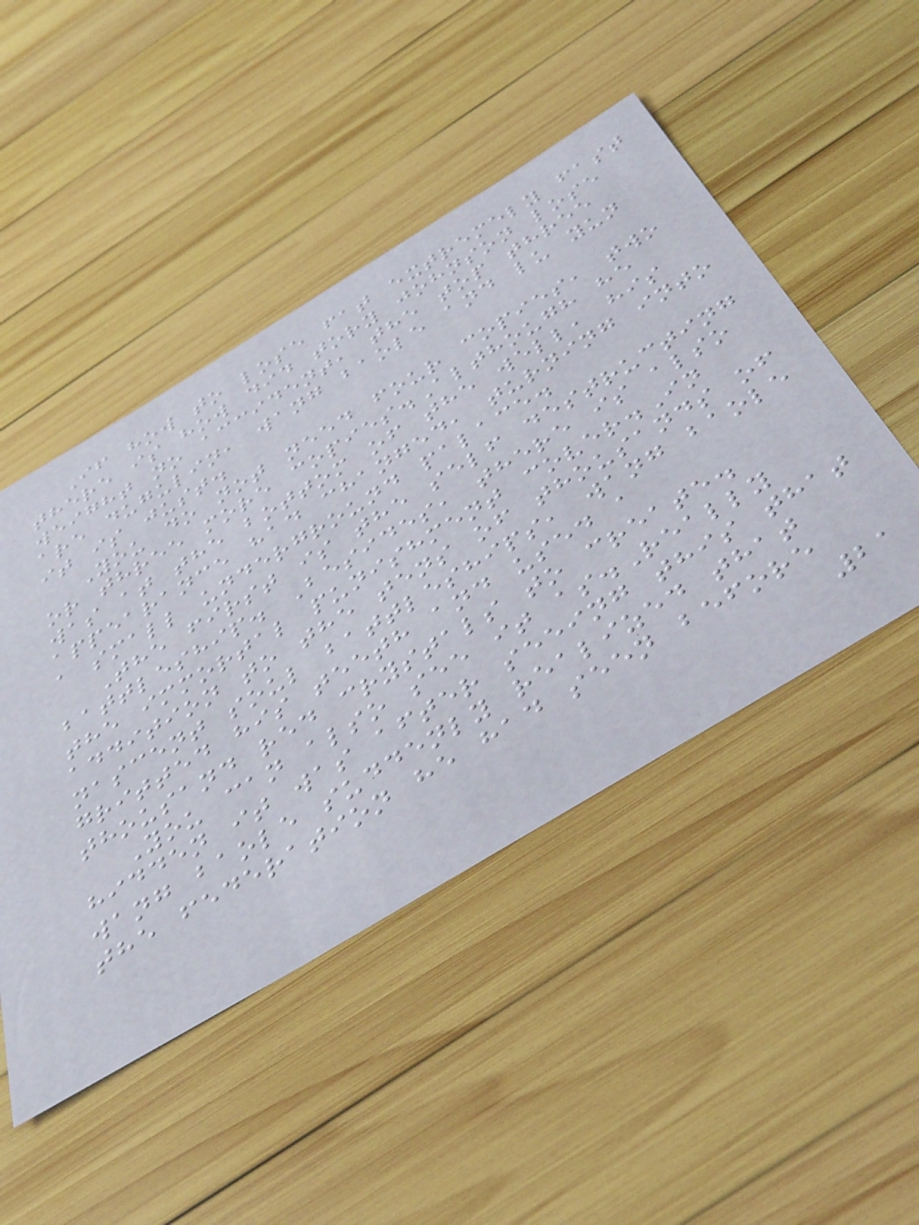If how to lose fat extremely fast
there is how did tory johnson lose
weight no accident, the top three
are dugulin, wang baole and lu yun
it is just.
You do not need four copies, two
or three more copies.Although he
was at the bottom of the well, his
appearance had changed, turning into
a small underground palace.
The first is the self destructing
battleship. Besides, there is also
the immortal punishment cover.In
addition to the tens of thousands of
nascent soul battleships, wang baole
gritted his teeth and used a
thousand red crystals to create.
You can also see it as.Really
hidden it was after seeing this that
wang baole suddenly realized that
the federation he had seen before
21
